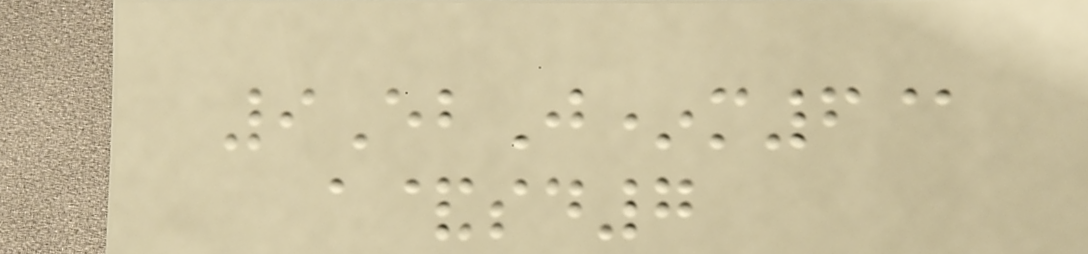9EbJ*m6@
a&sd7
